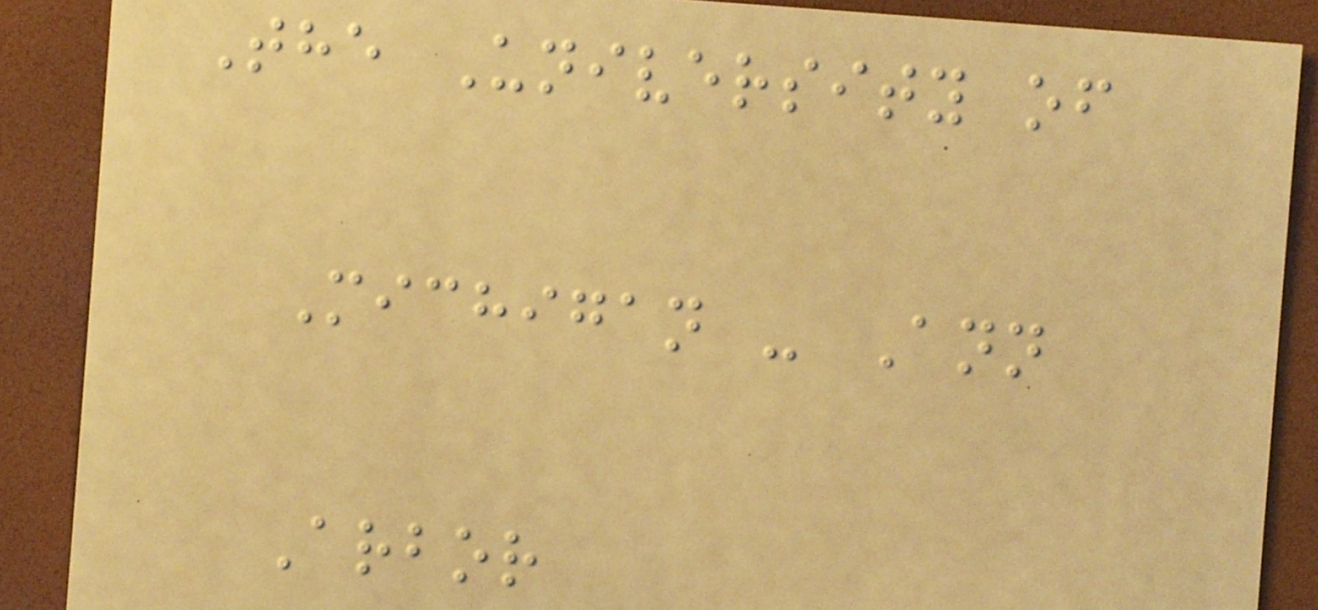The University of
Michigan - Ann
Arbor
